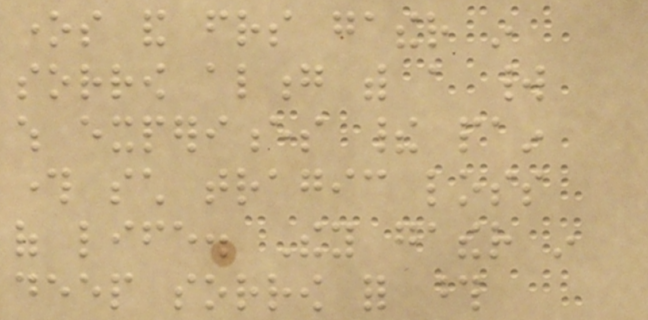ones and friends gather in
sorrow along with a world
which experiences their pain
through such tragic loss
of life. They gather in
deep sorrow for those
